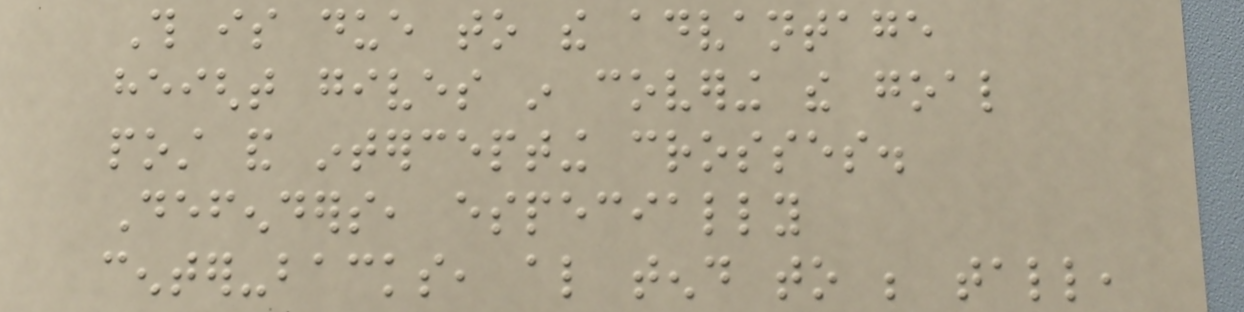This is due to the advantage
height gives in covering the goal
post and intercepting crosses.
Defenders, especially
center-backs, also tend to be tall,
